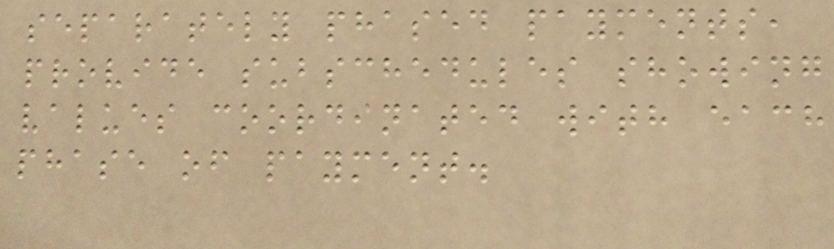separately phased payments,
provide subschedules showing
values coordinated with each
phase of payment.
